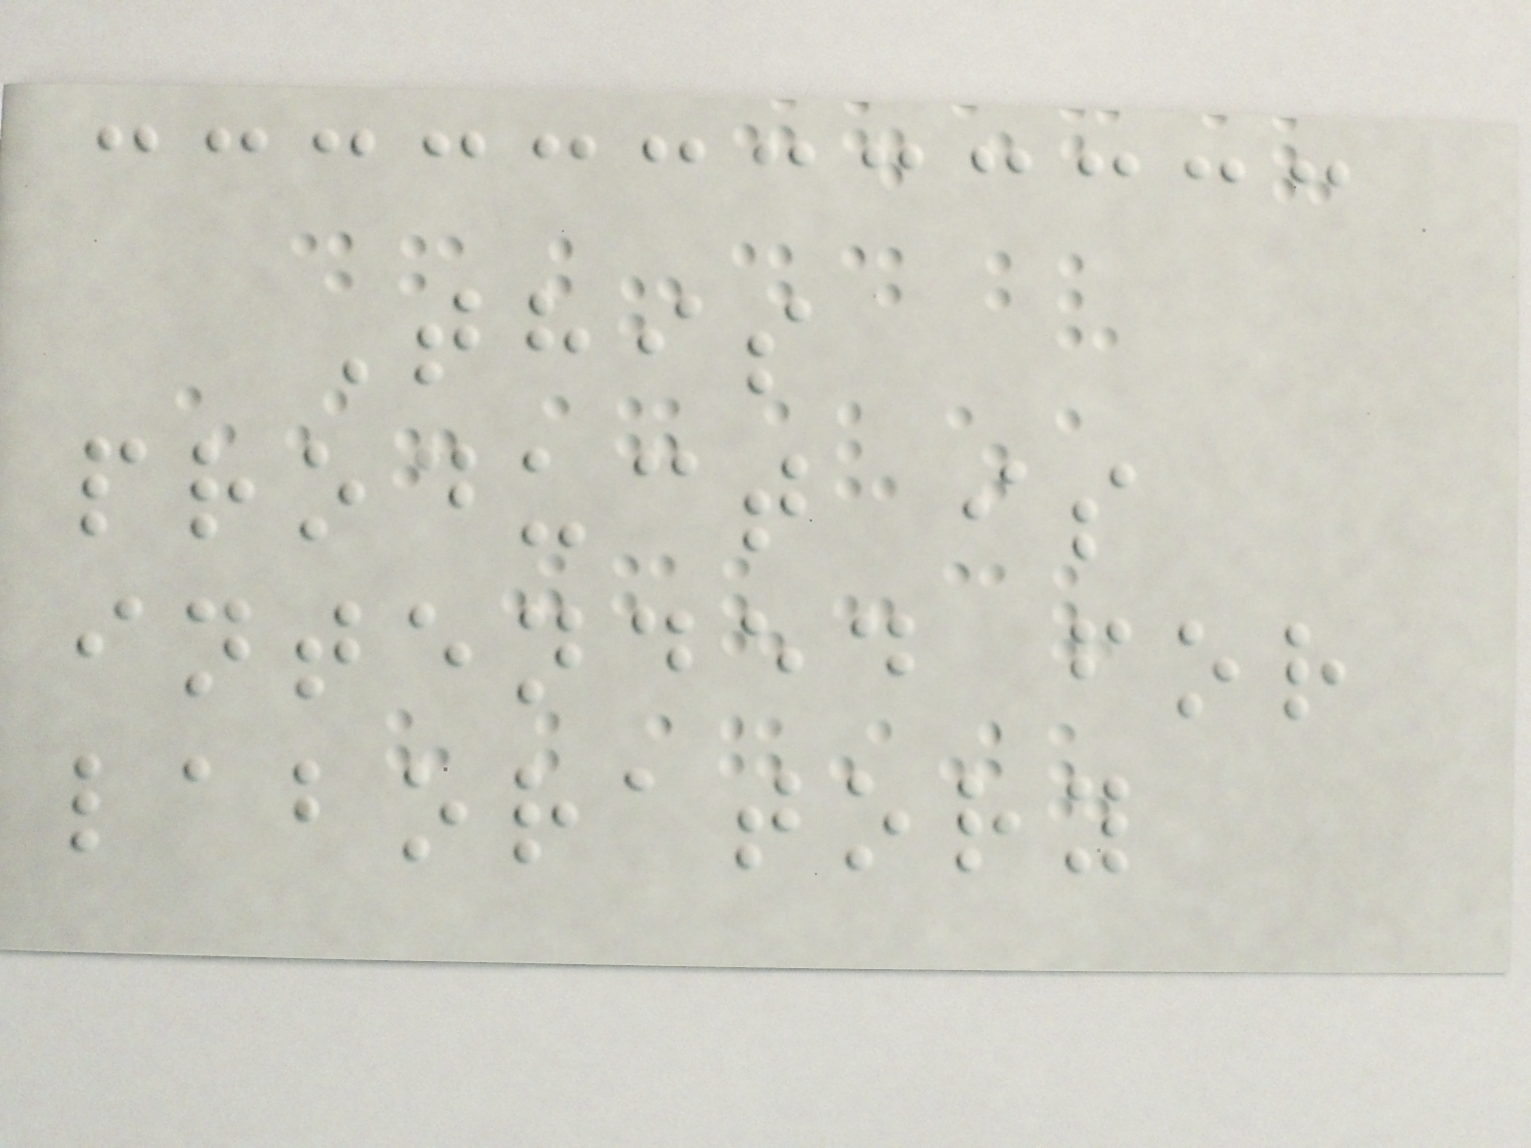This
product is
intended for
laboratory
